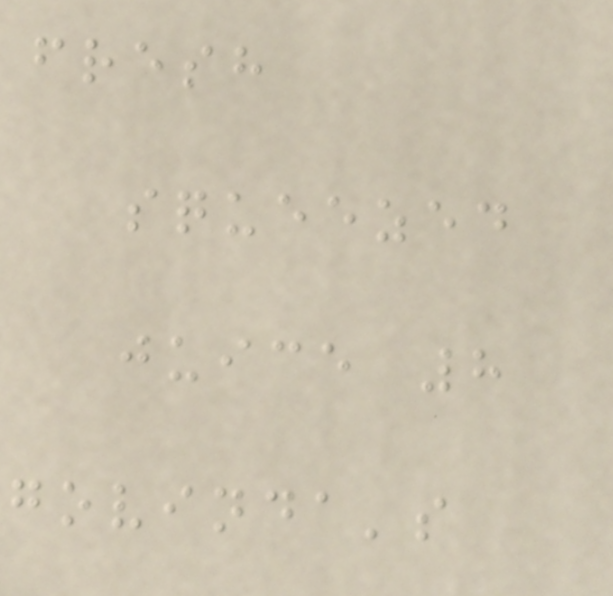fresh
squeezed
juice 8
govinda's
